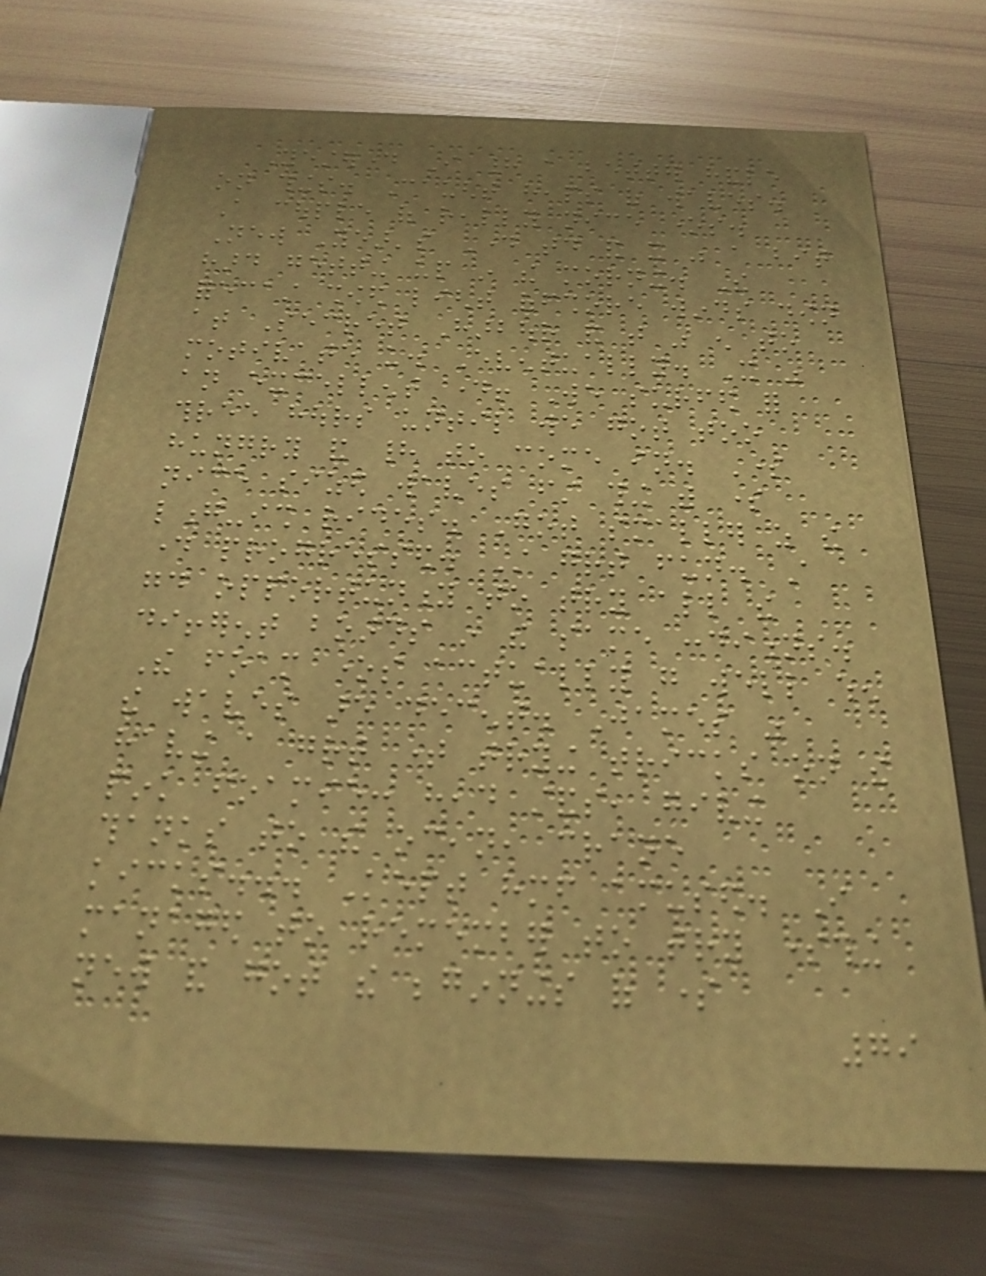Yesterday I had a better handle
on things. Caught heaps of waves.
A couple of really nice ones.
New Year's Day today and it was a bit
hard getting up in the morning. The
forecast showed light offshore winds down
at Secret Harbour and that was enough to
motivate us. Eventually. It was
an excellent day! We surfed for
three hours until we got too
hungry and had to come in. Some
nice sized waves first thing with some
long-ish rides. Got smaller as the
day progressed. Still great fun. A
good opportunity to try all the
different boards in the same conditions.
The foam ones actually go well when
the waves are decent. James was
having a great time trying tricks on the
pink foamie: head stands, giving
thanks to the ocean, crane
kicks... Kept himself amused. I
managed to remember to try something
new and got the beginnings of some
79
